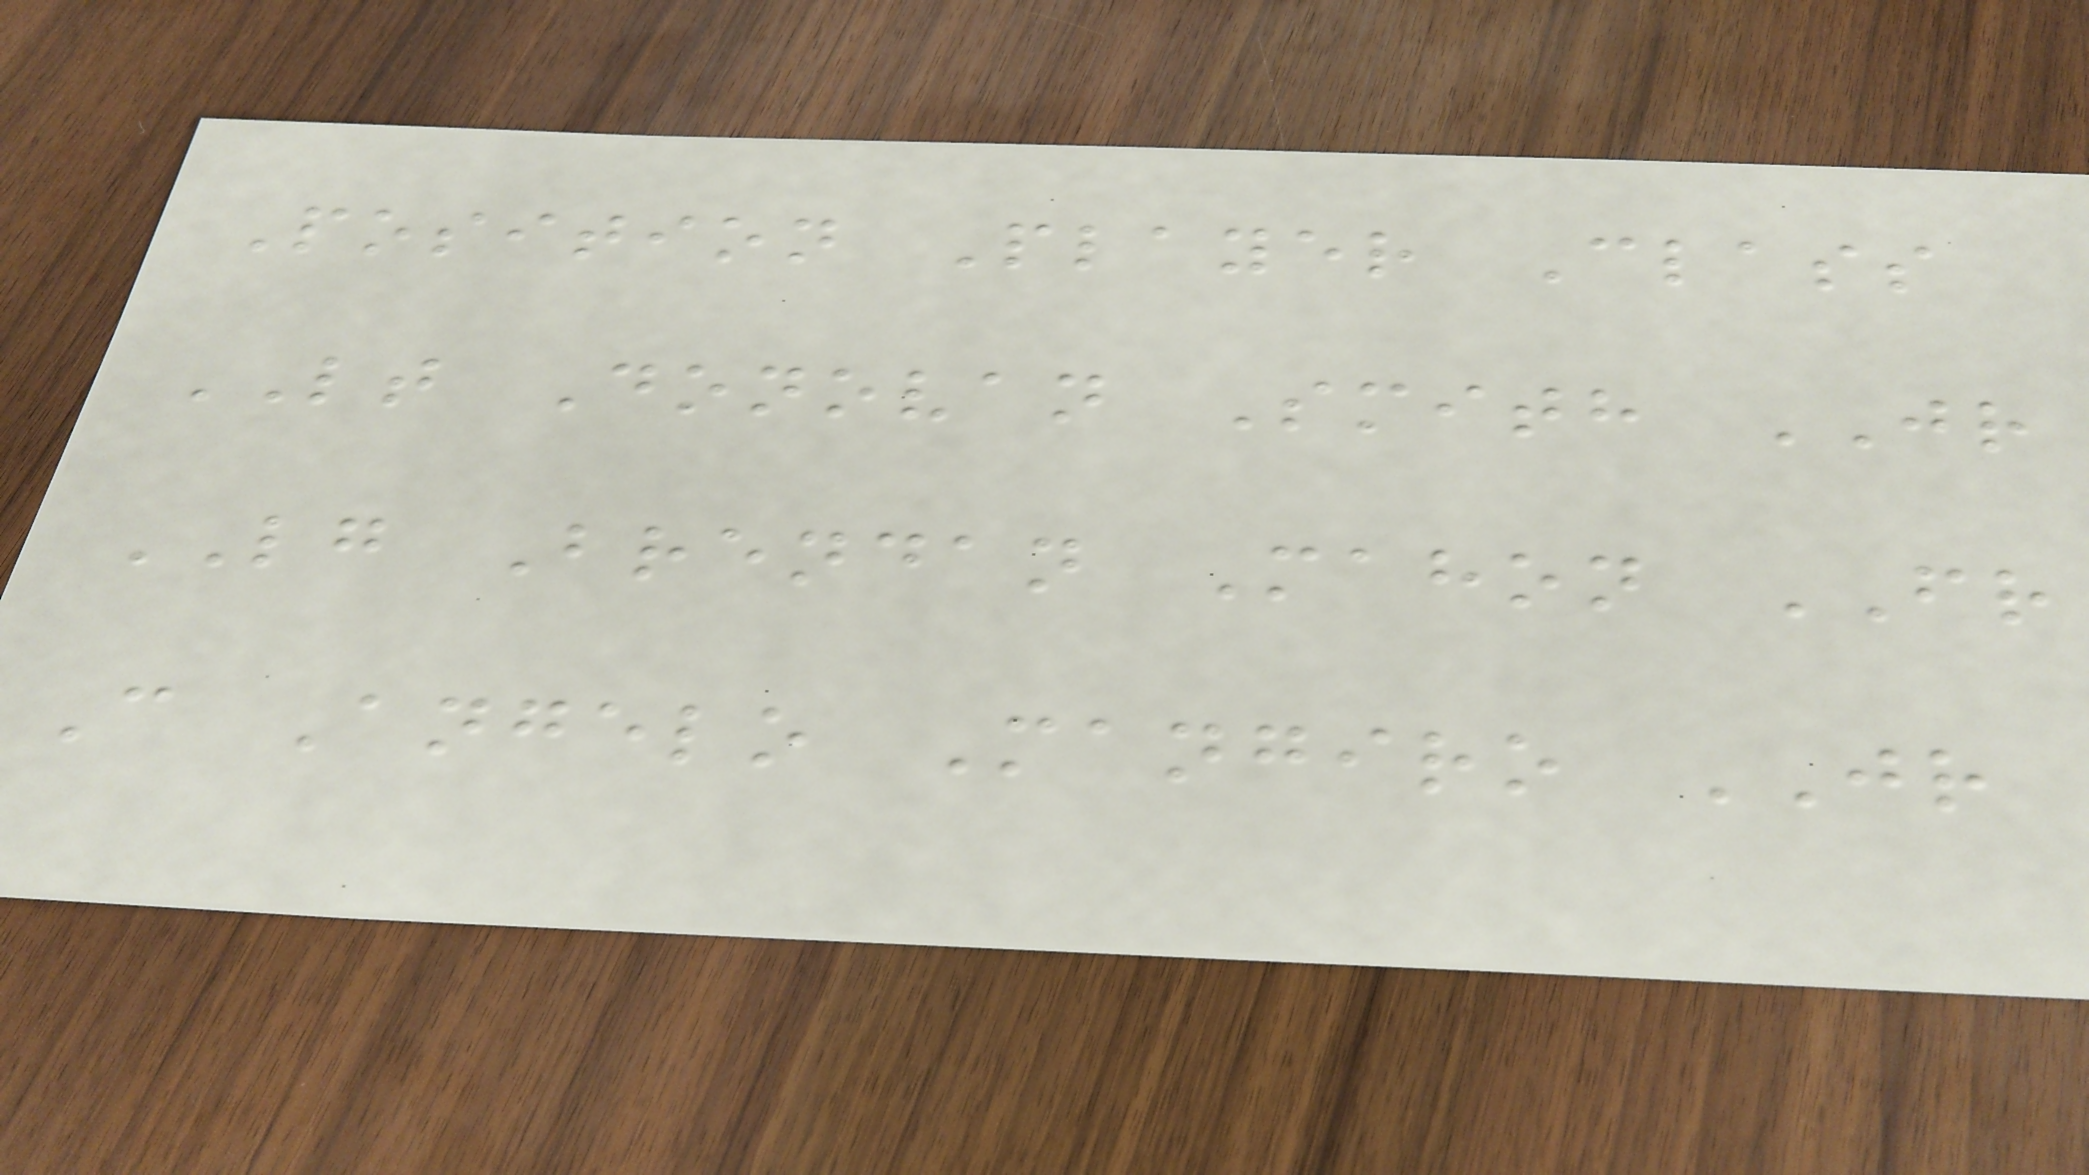Position Player Class
LT Donovan Smith JR
LG Brendan Mahon FR
C Angelo Mangiro JR
